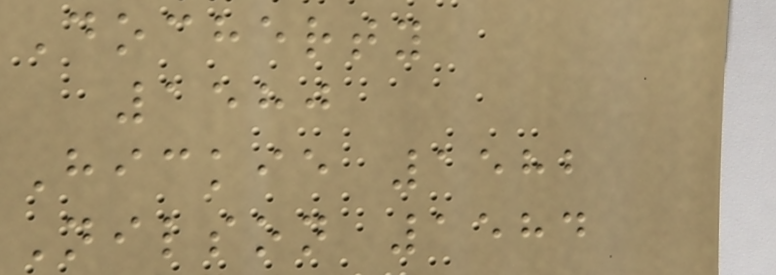Docherty
1580
Hickie 1582
Nilson 1584
